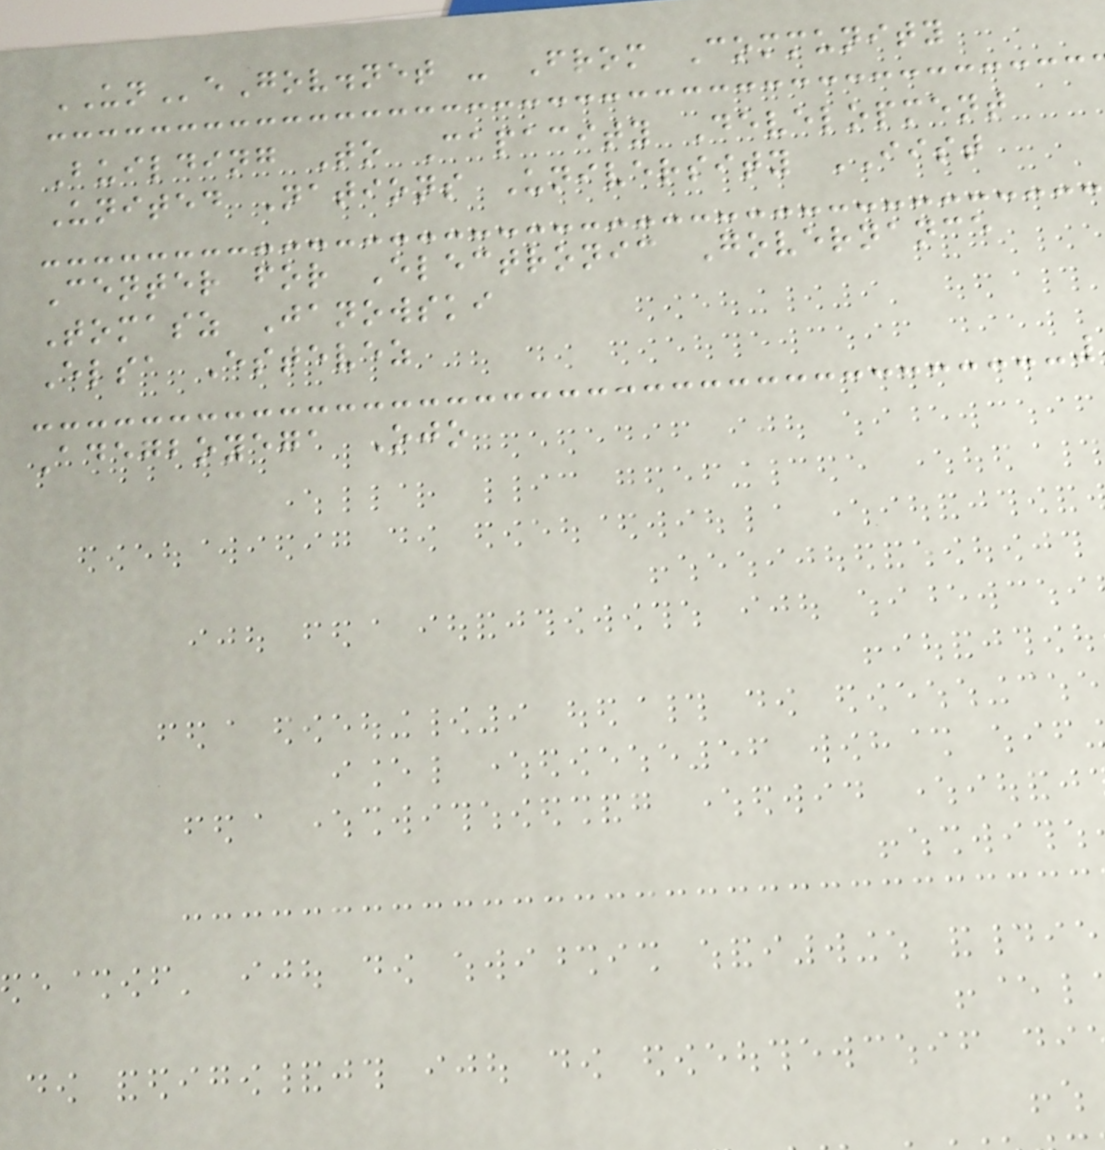UNeGov.net - From Community
Building To Capacity Development
United Nations University IIST
Center for Electronic Governance
Tomasz Janowski
Elsa Estevez
Adegboyega Ojo
